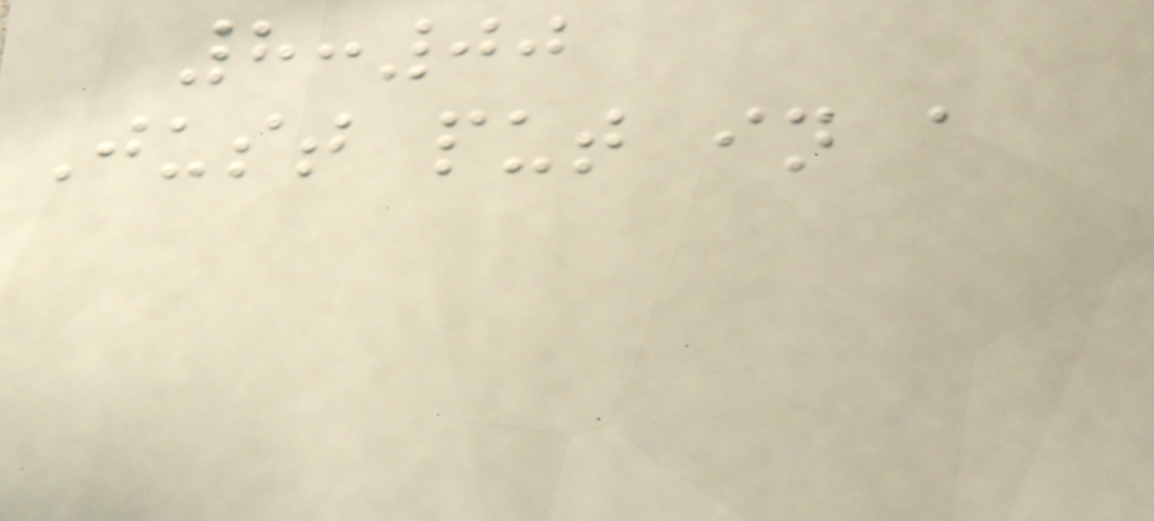8:00
Just put in a
